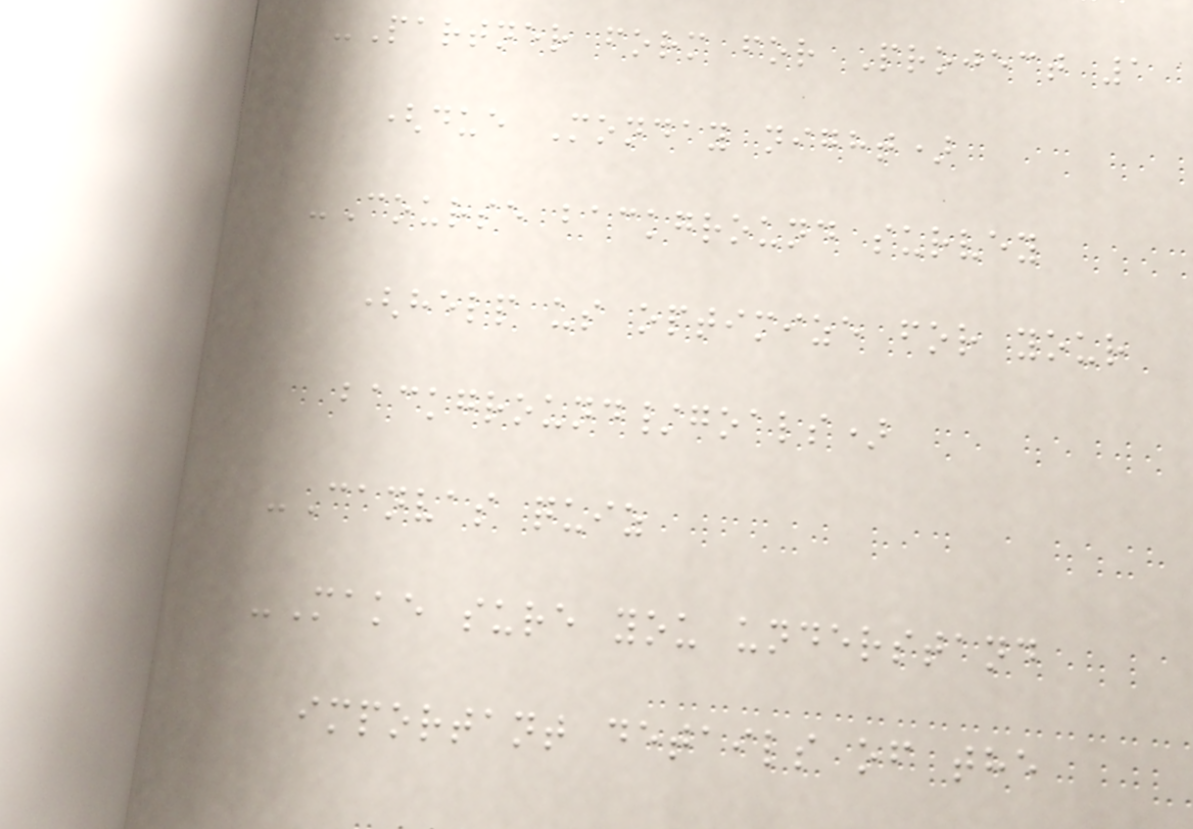-Partner form for Project 1
(due Monday night)
-Course background survey
(help us optimize for your
background/goals)
-Canvas quiz
-Make sure you understand
important details of the
